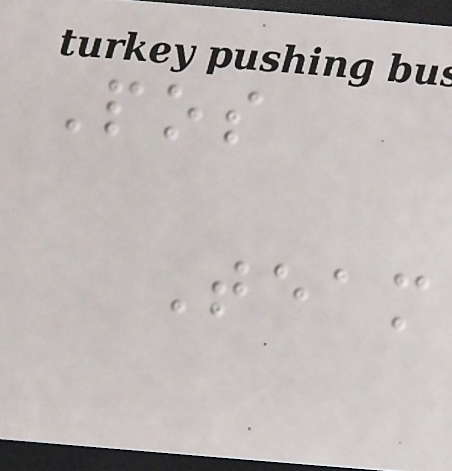Pos
Team
